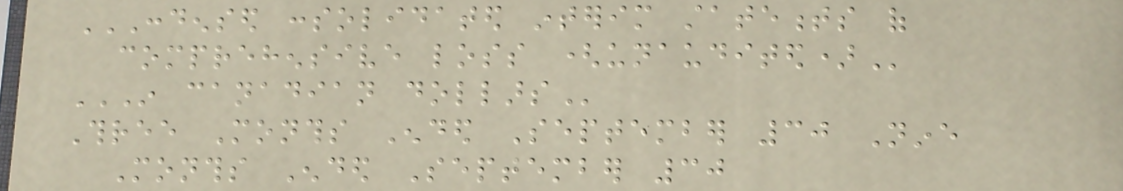CONDENSED CONSOLIDATED INTERIM STATEMENTS OF
COMPREHENSIVE LOSS (UNAUDITED)
IN CANADIAN DOLLARS
Three Months Ended September 30 Nine
Months Ended September 30
